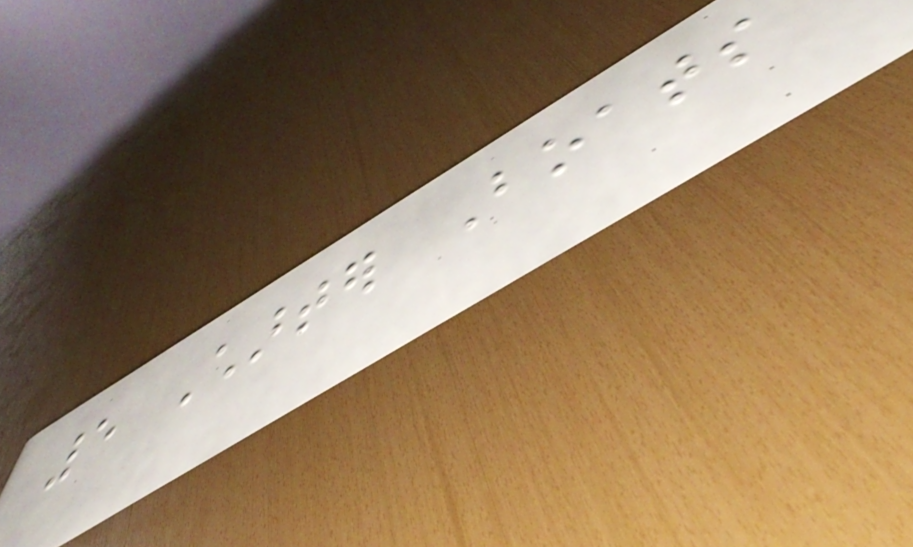5 Charter Boats
